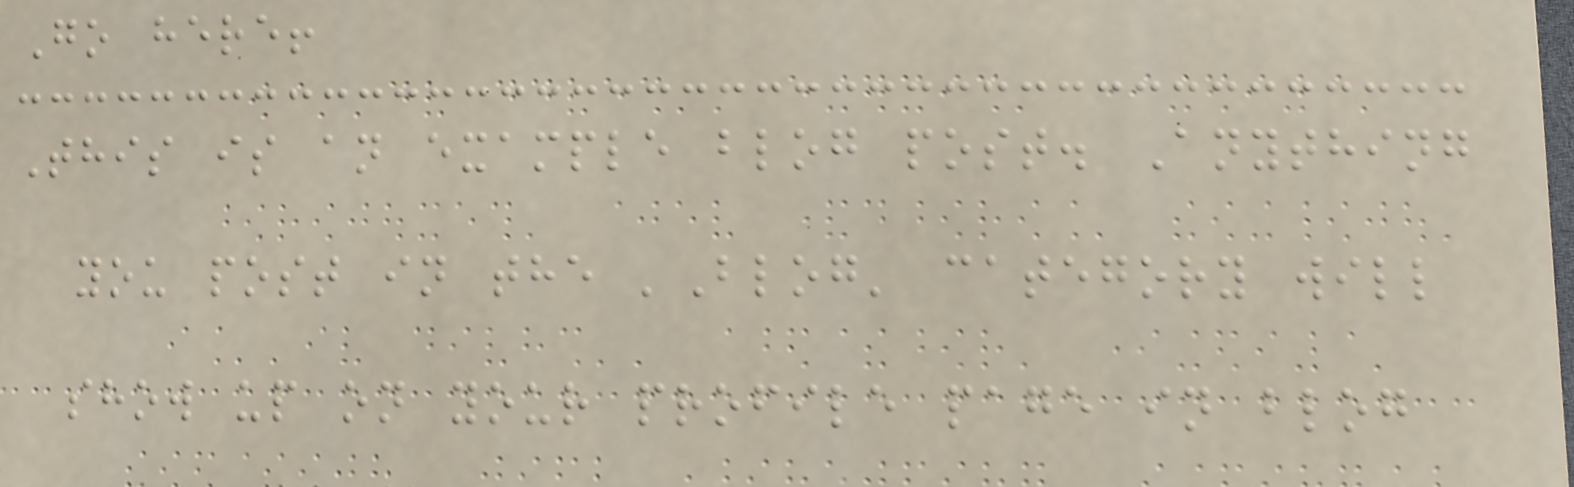Go here!
This is an example blog post. Anything
you post in the 'Blog' category will
show up on your profile page in blog
